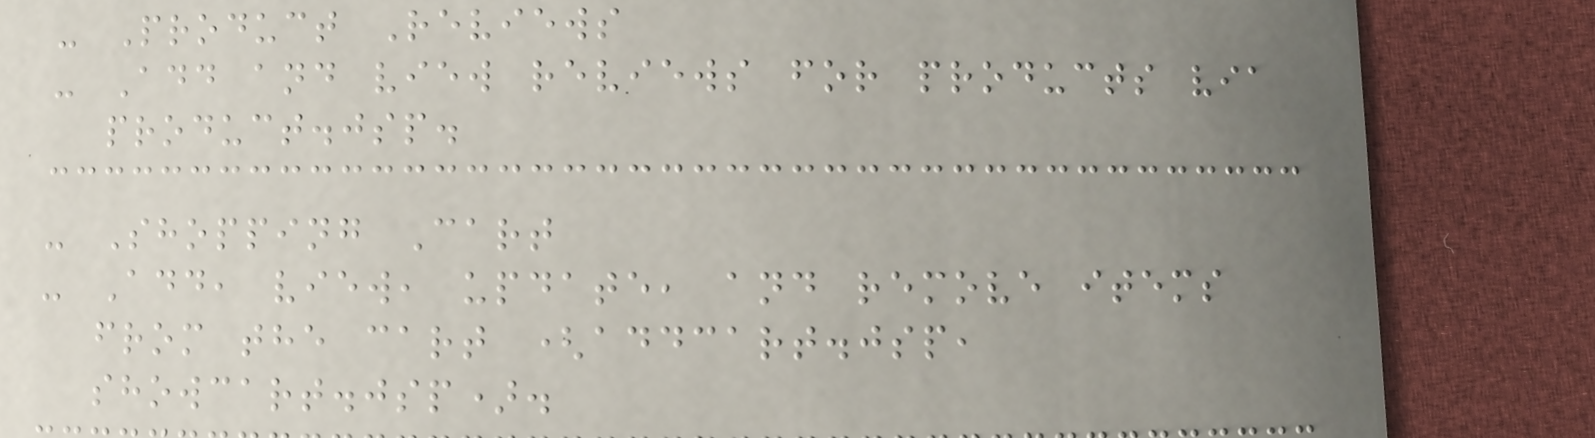- Product Reviews
- Add and view reviews for products via
product.jsp.
- Shopping Cart
- Add, view, update, and remove items
from the cart (addcart.jsp,
showcart.jsp).
